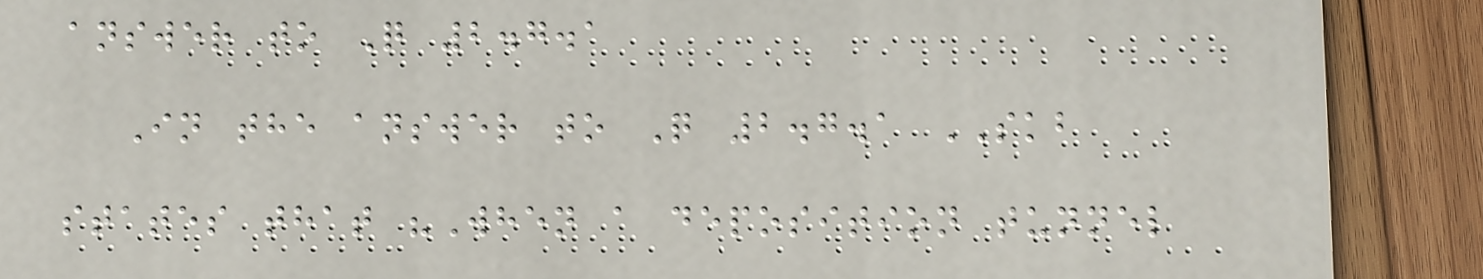answer to Q 2.7.1
In the answer to Q 2.7.1 SKB
states that "When a deposition tunnel
